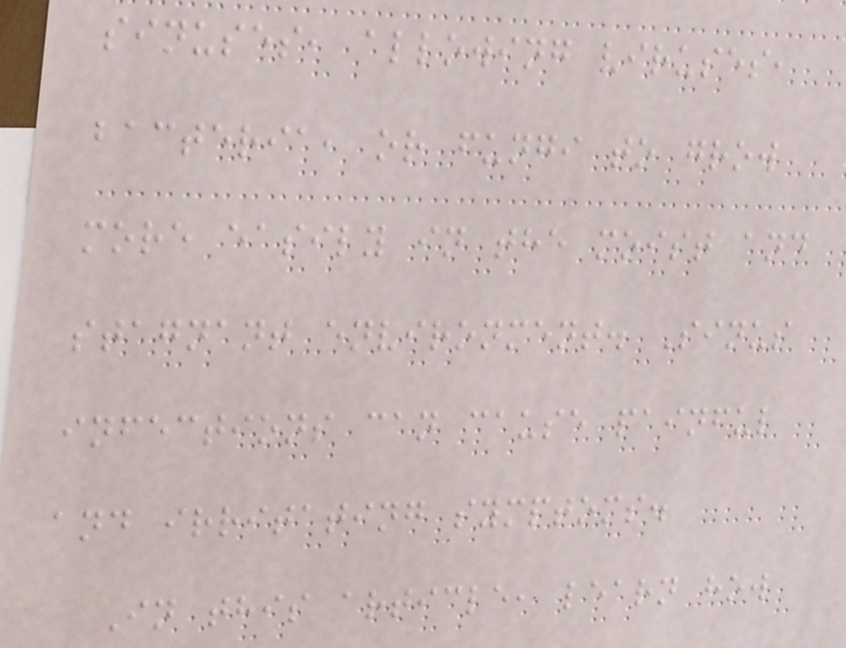sinuses, allowing viruses,
bacteria, or fungi to grow
more easily in the moist and
stagnant environment. Sinus
infections can cause painful
and irritating symptoms.
In this article, learn how
